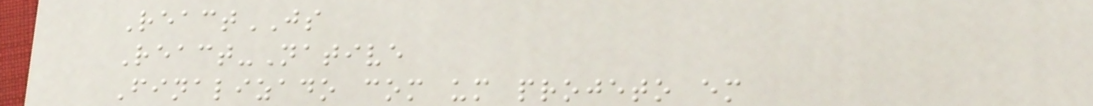ReactJS
React-Native
Finalizado com um projeto em
